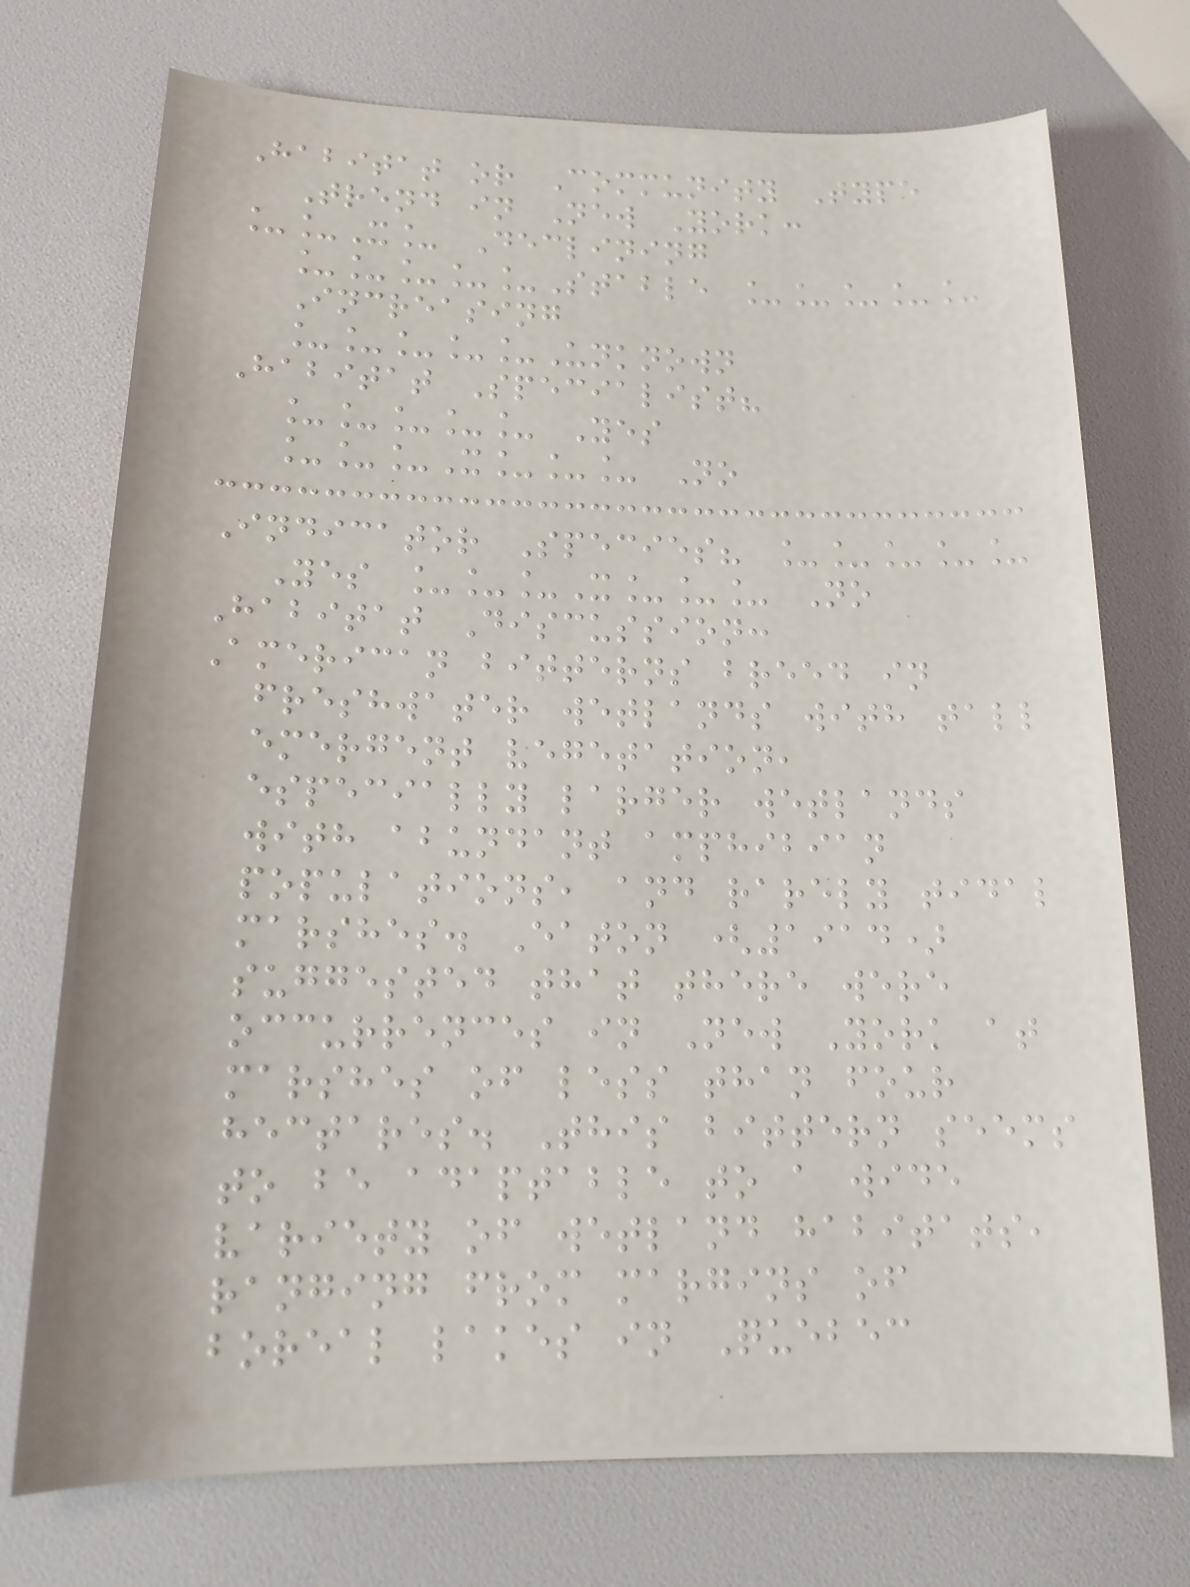Habitat or Community Type
Trend in New York:
__X_ Declining
_____Stable _____
Increasing
_____Unknown
Habitat Specialist?
_____ Yes
___X___ No
Indicator Species? _____
Yes ___X___ No
Habitat Discussion:
American bitterns breed in
freshwater wetlands with tall
emergent vegetation,
especially larger wetlands
with abundant amphibian
populations, and rarely tidal
marshes. Eaton (1914)
suggested that there were
occurrences in New York at
marshes of less than four
hectares. This bittern seems
to be adaptable to a wide
variety of wetland habitats,
ranging from margins of
boreal lakes in Quebec
